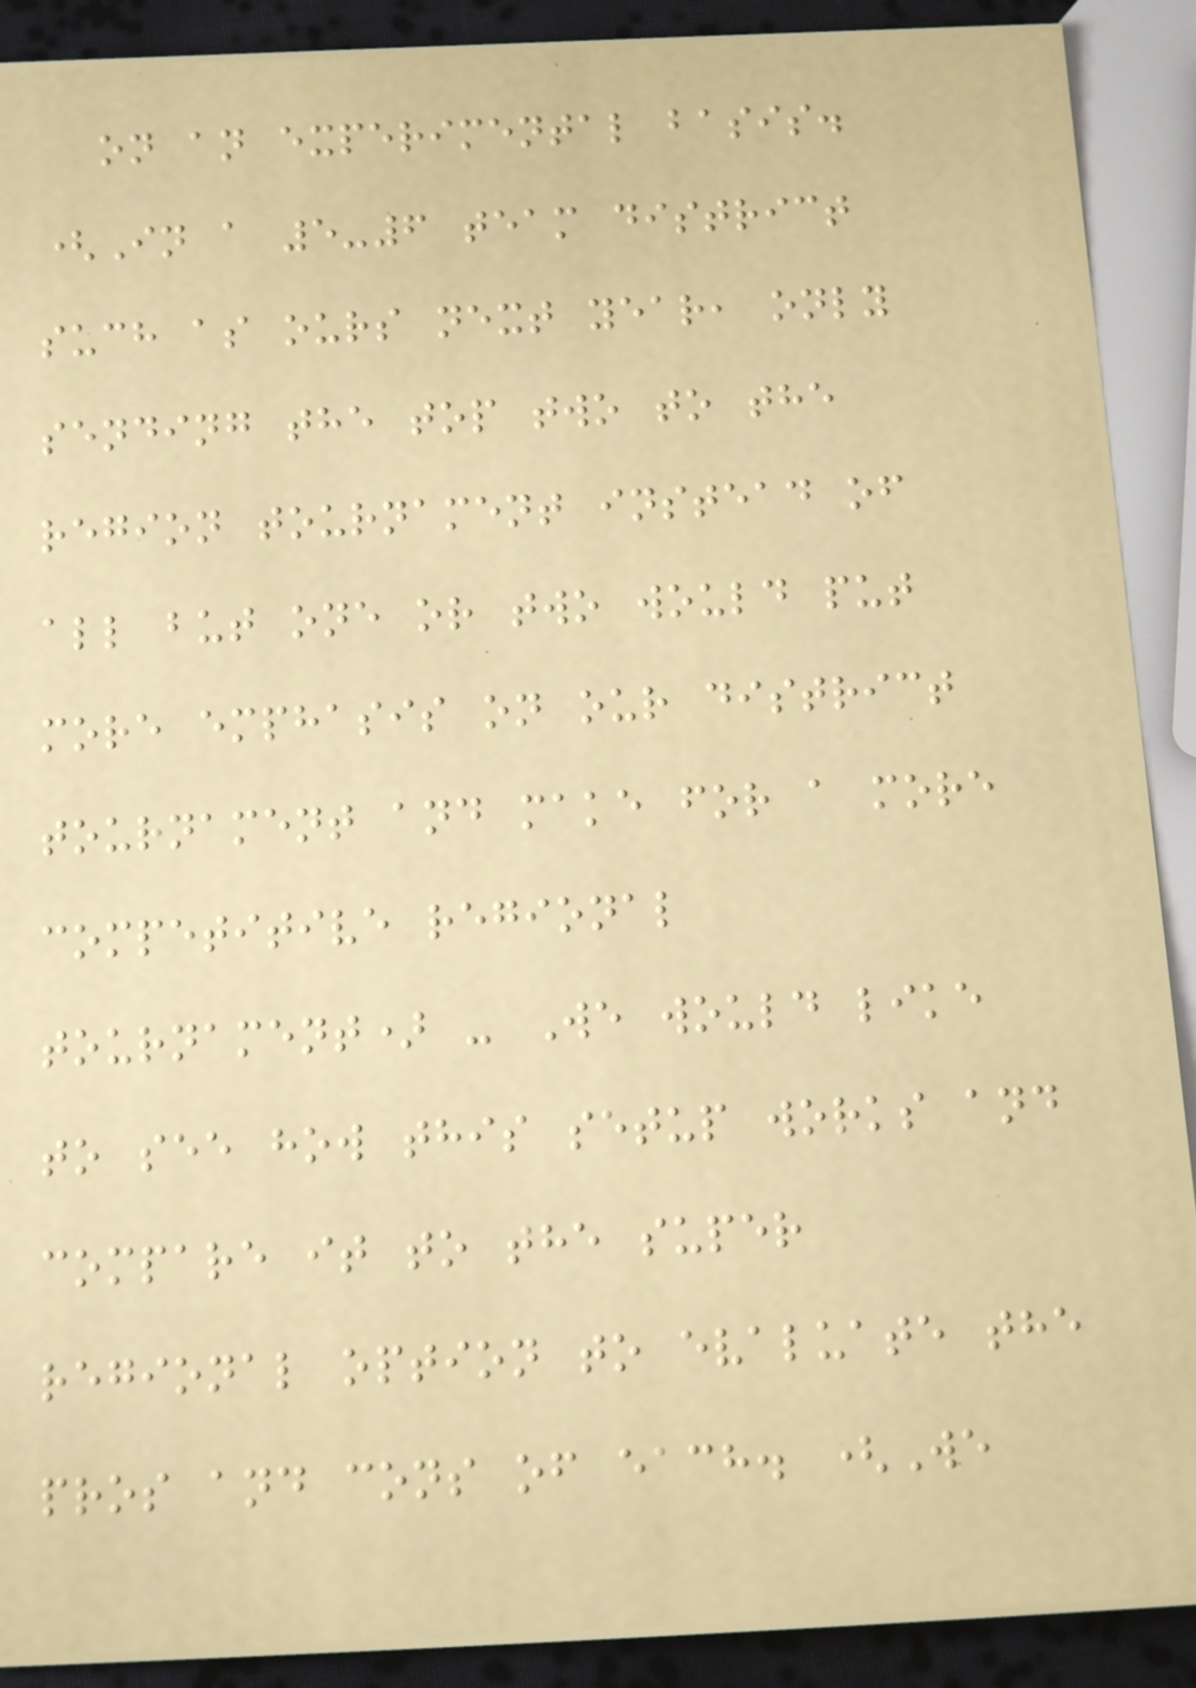on an experimental basis.
(In a 5-6 team district
such as ours next year, only
sending the top two to the
region tournament instead of
all but one or two would put
more emphasis on our district
tournament and make for a more
competitive regional
tournament) - We would like
to see how this setup works and
compare it to the super
regional option to evaluate the
pros and cons of each. (We
